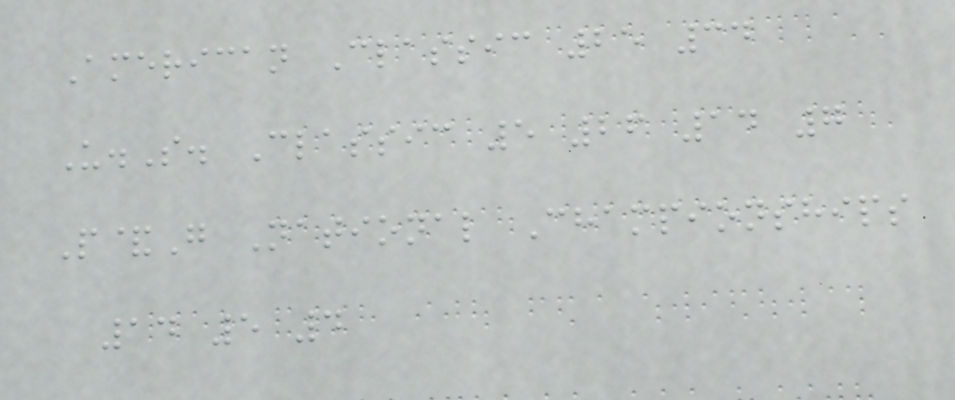American Classic 25 34
U.S. Classic 5 26 14 7
P&G National Championships
14 5 4
